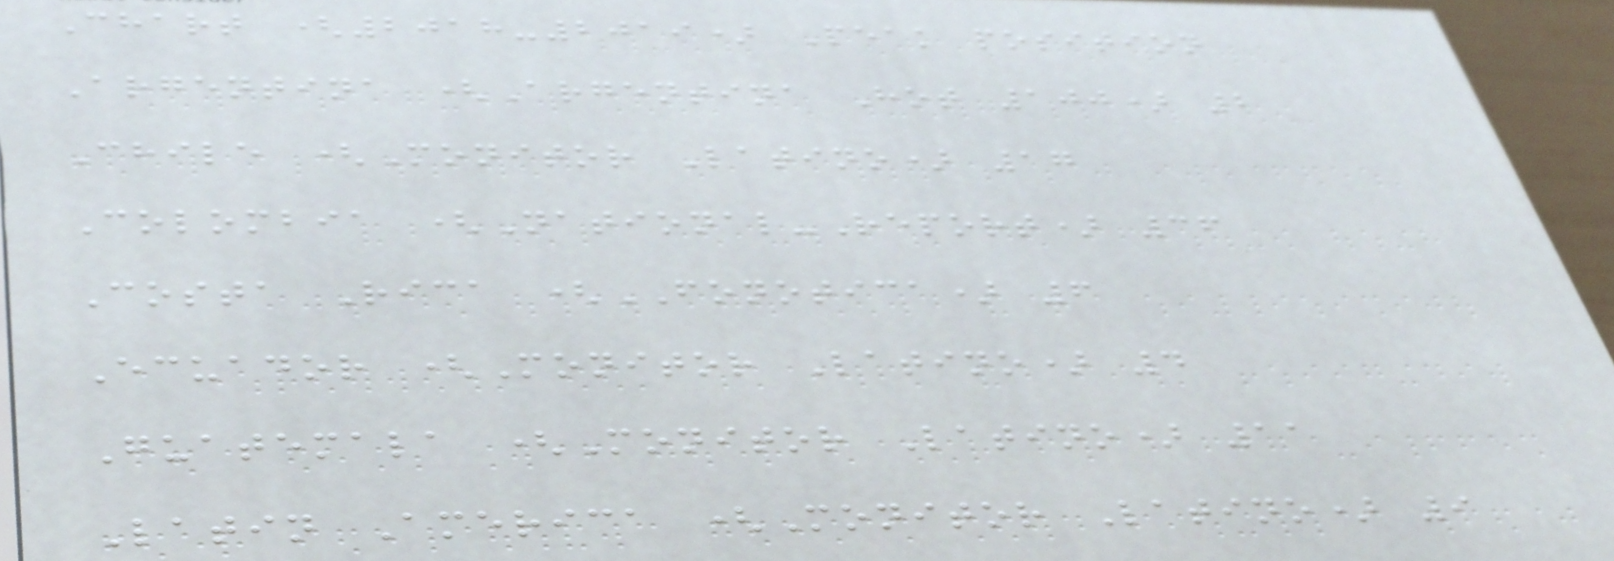Chart (2018-2019) Peak position
Argentina (Argentina Hot 100) 2
Chile (Monitor Latino) 17
Colombia (National-Report) 36
Costa Rica (FONOTICA) 6
Ecuador (Monitor Latino) 4
Guatemala (Monitor Latino) 11
Latin America (Monitor Latino) 9
